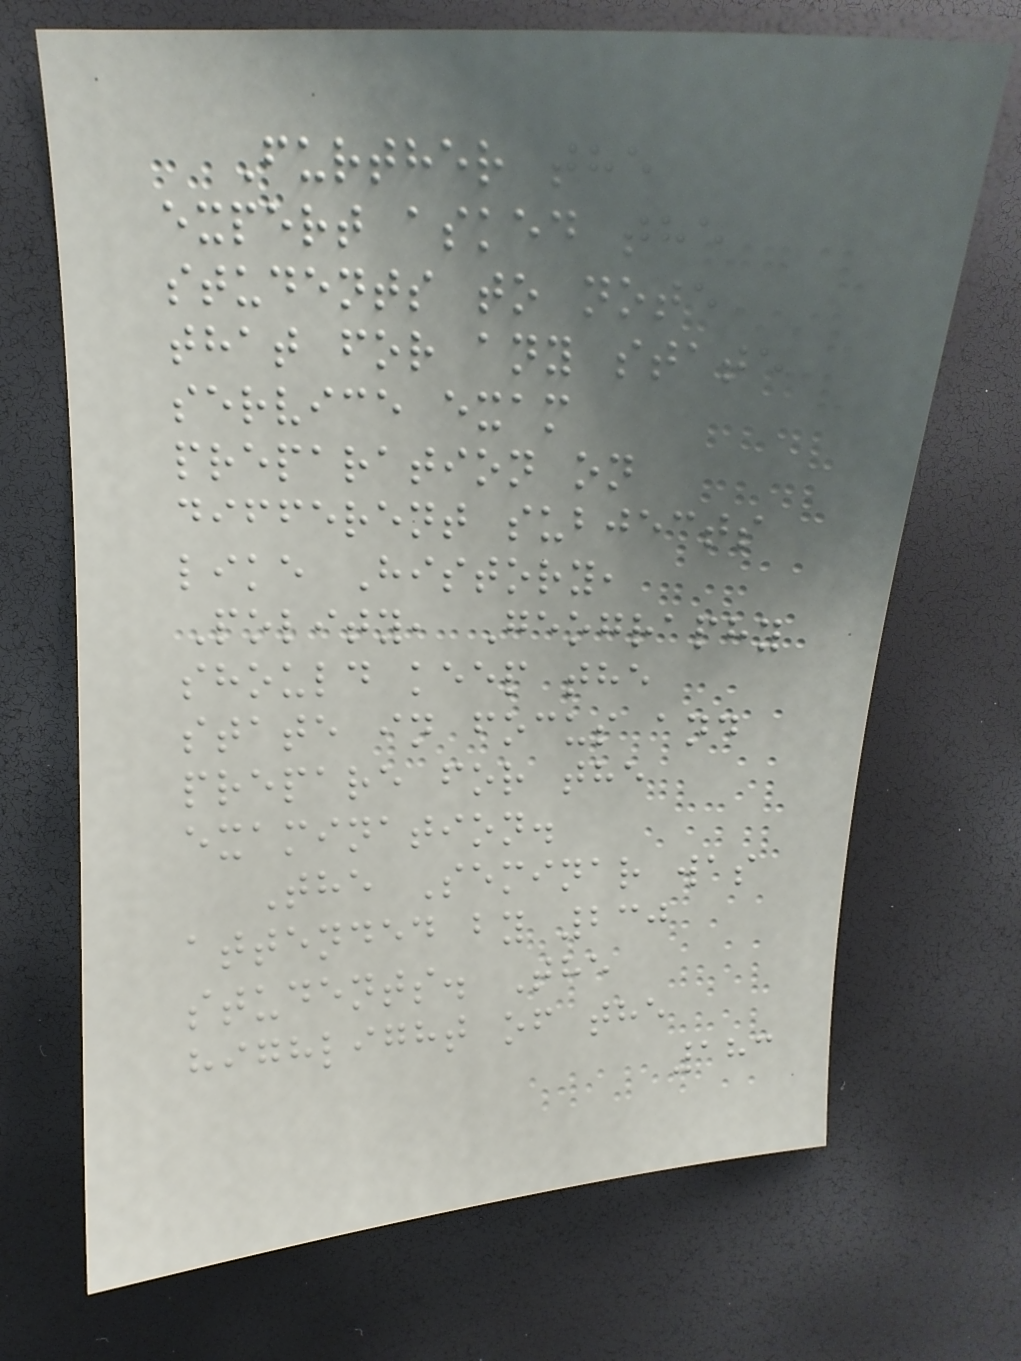Further the
expert asked the
students to note
that for any state
service exam
preparation on
different subjects
like History,
Polity, Geography
should keep the
state in focus and
prepare for the
examination.
The Seminar was
attended by 230
students. The
highlight of the
183
